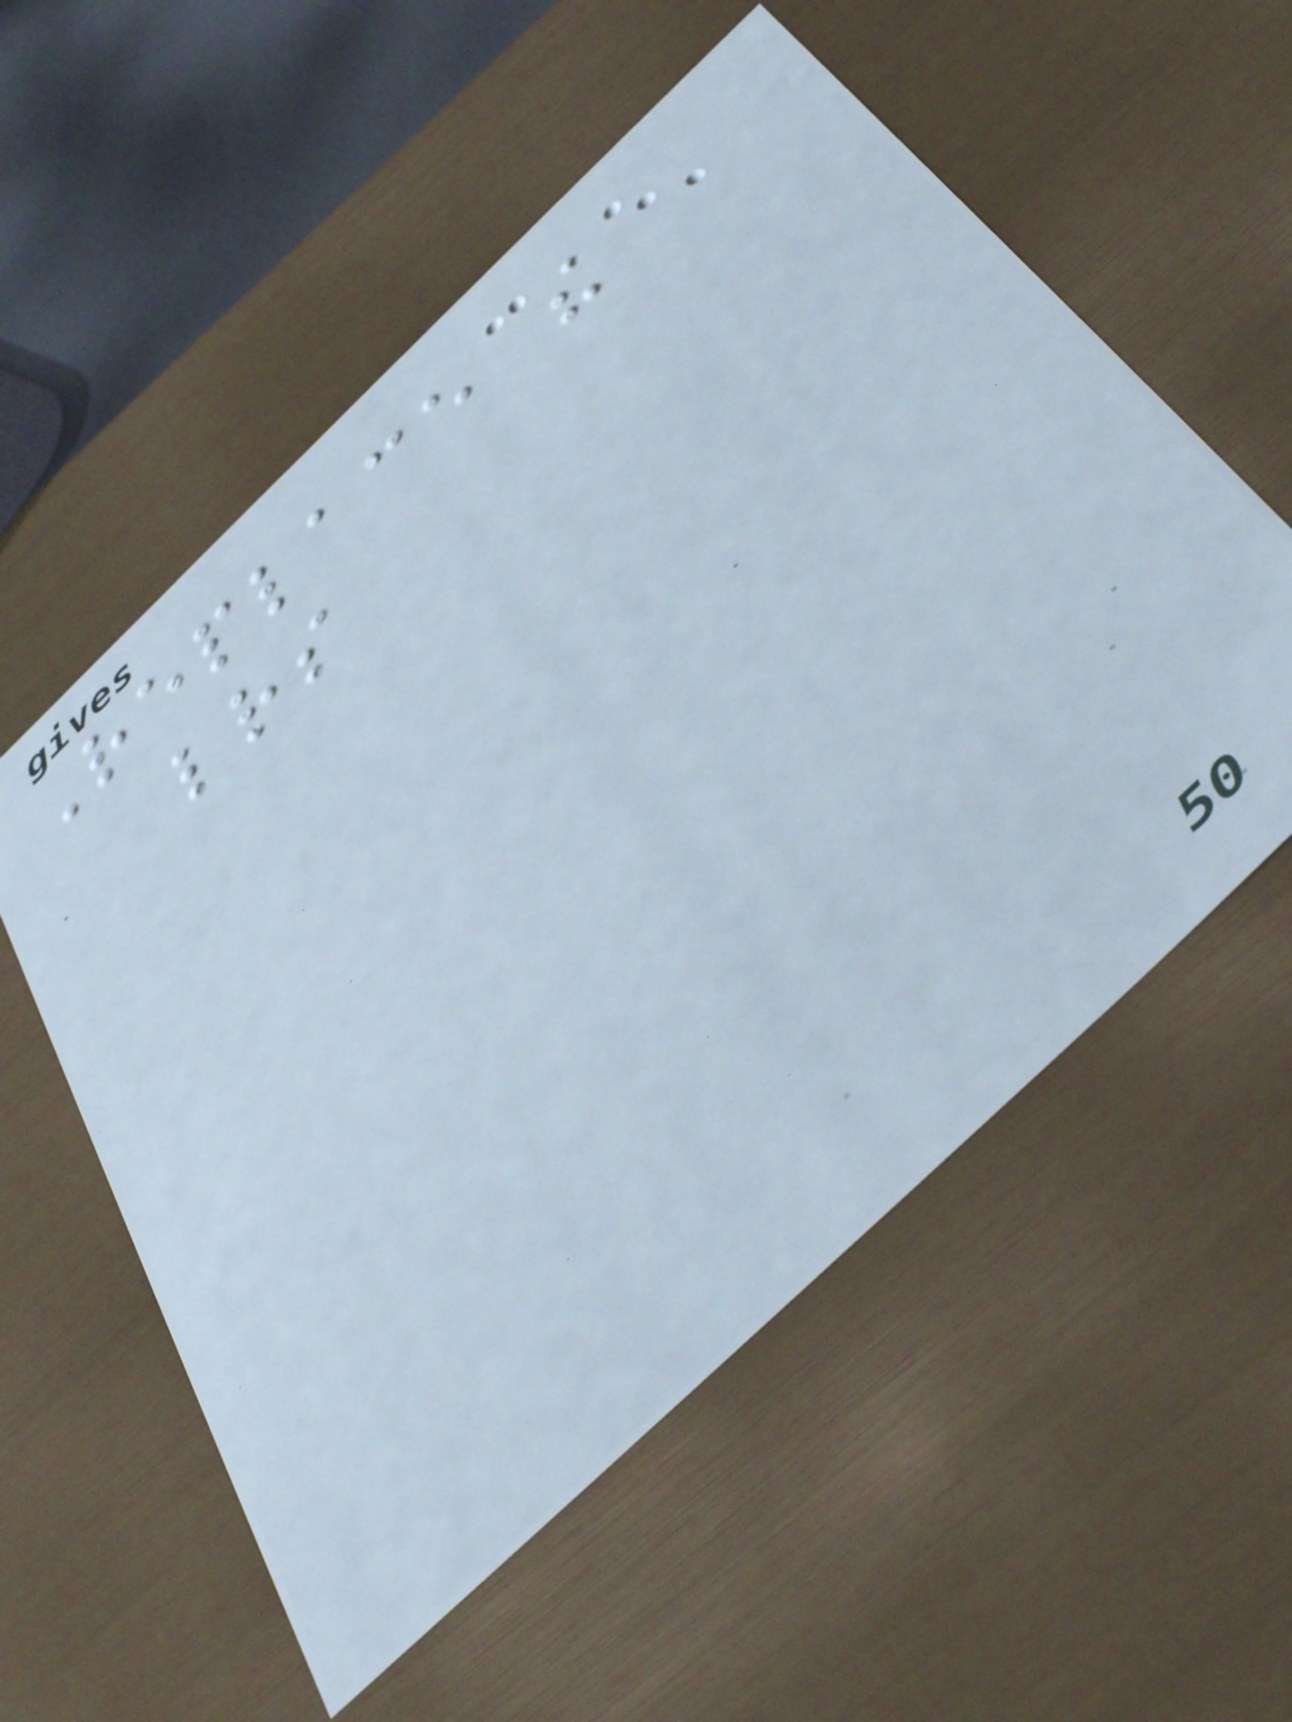Replace the
letters
